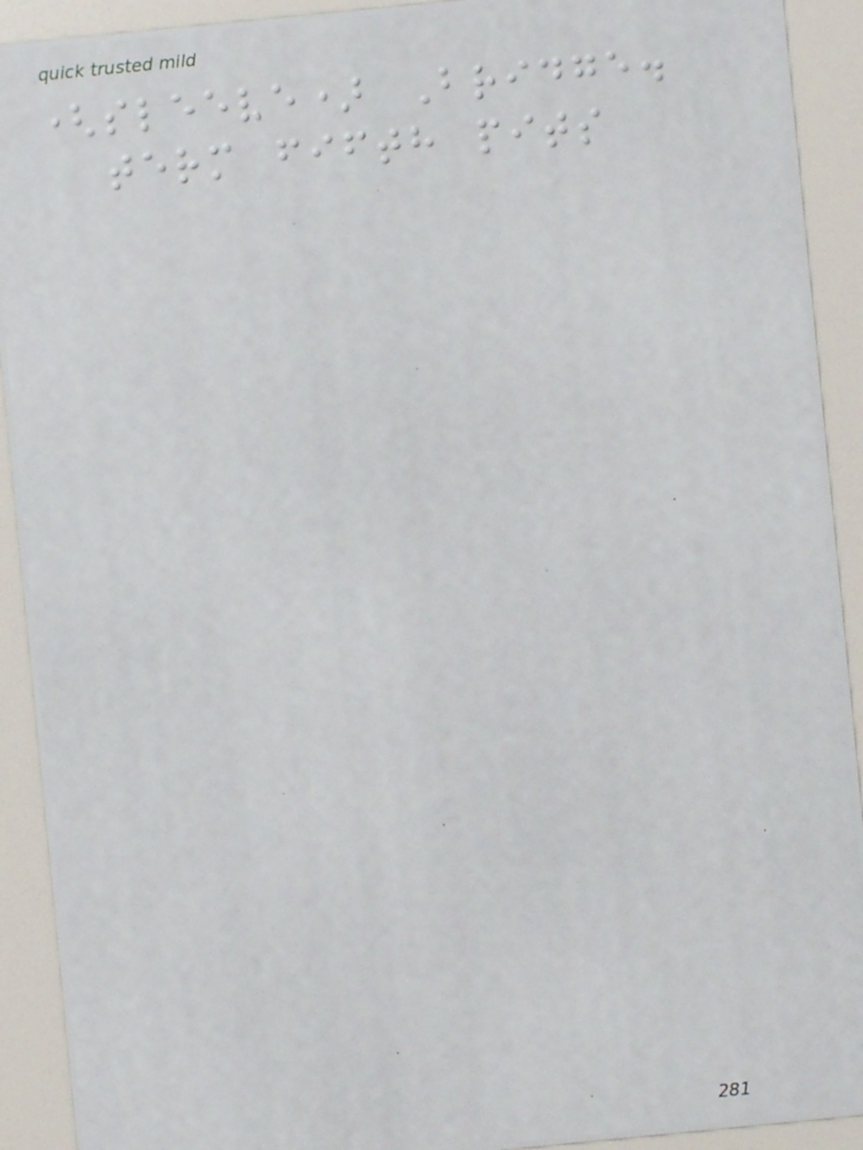(sleeve) Bridge.
term fifth pits
